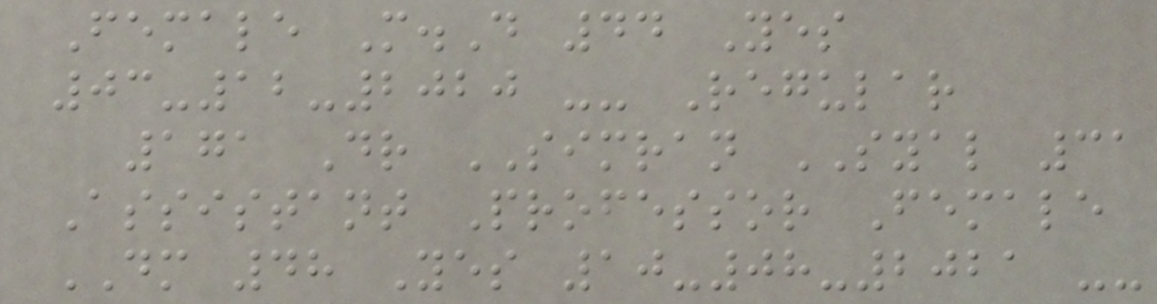Female M.D 44 Yes
03-12-2020 -- Regular
171 Dr SIMRAN SYAL 31
Assistant Professor Female
DM 48 Yes 10-08-2021 --
